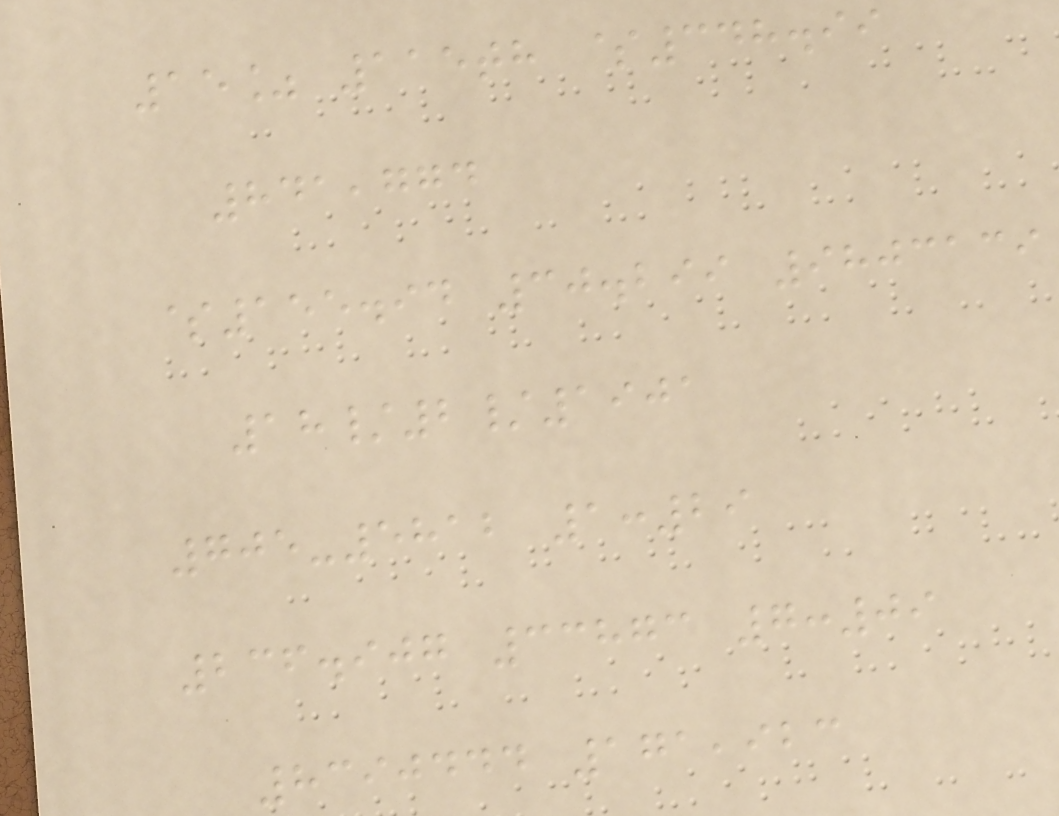15% 115th $348.99
841,774
$155.94 30.299 9803139
18/2/1901
705-5812 1:29
236.907 33873 7:09
8390444 171,923
